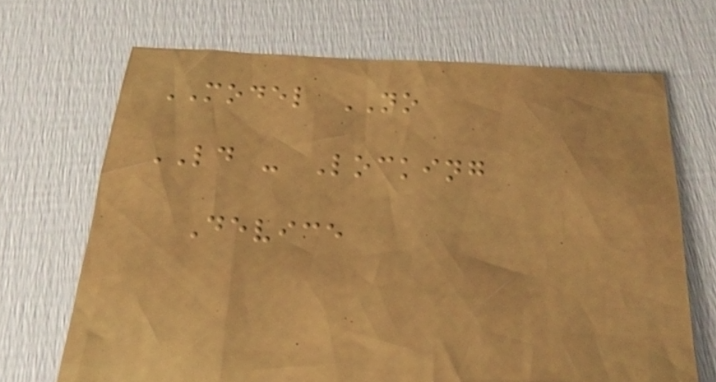MODEL NO
LD - Locking
Device
